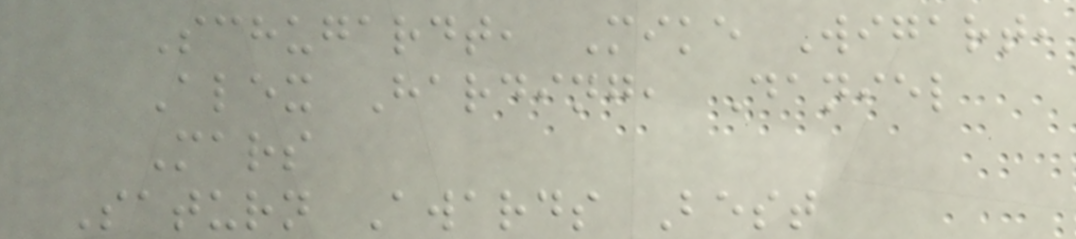Schugardt, Mike Wigart,
Alex Harding, Daniel
Mars
Saturn Awards Best
